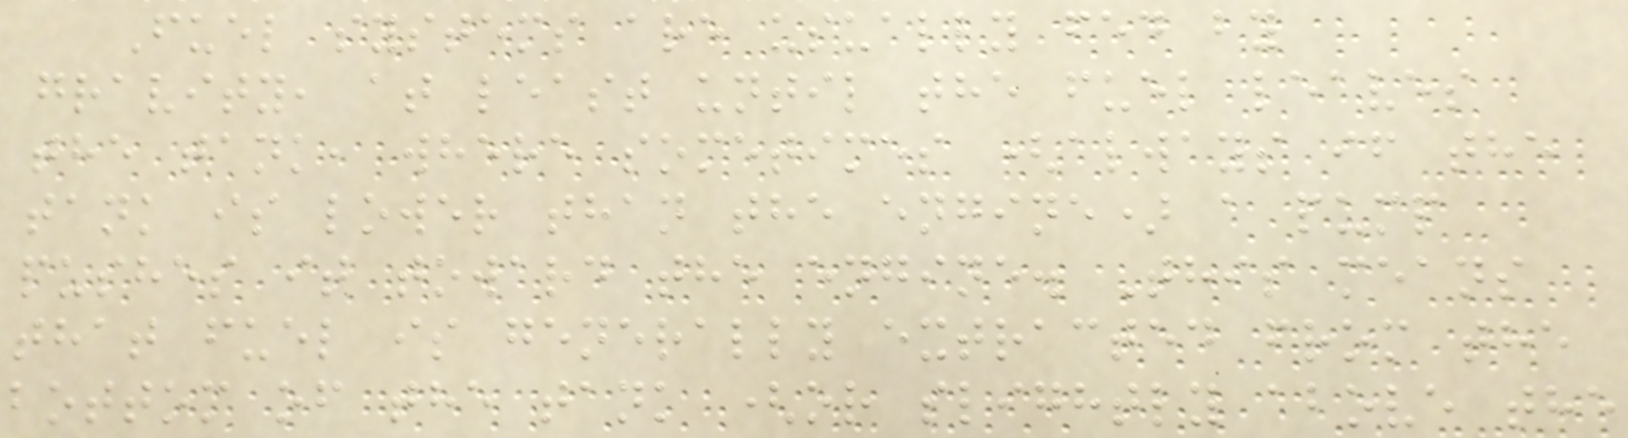Fuel systems are usually fed by
gravity, at least until the fuel leaves
the tank, where sometimes (always if the
tank is lower than the engine) a pump
pushes it toward the engine. This means
that fuel is generally extracted from the
bottom of the tank (or slightly above the
